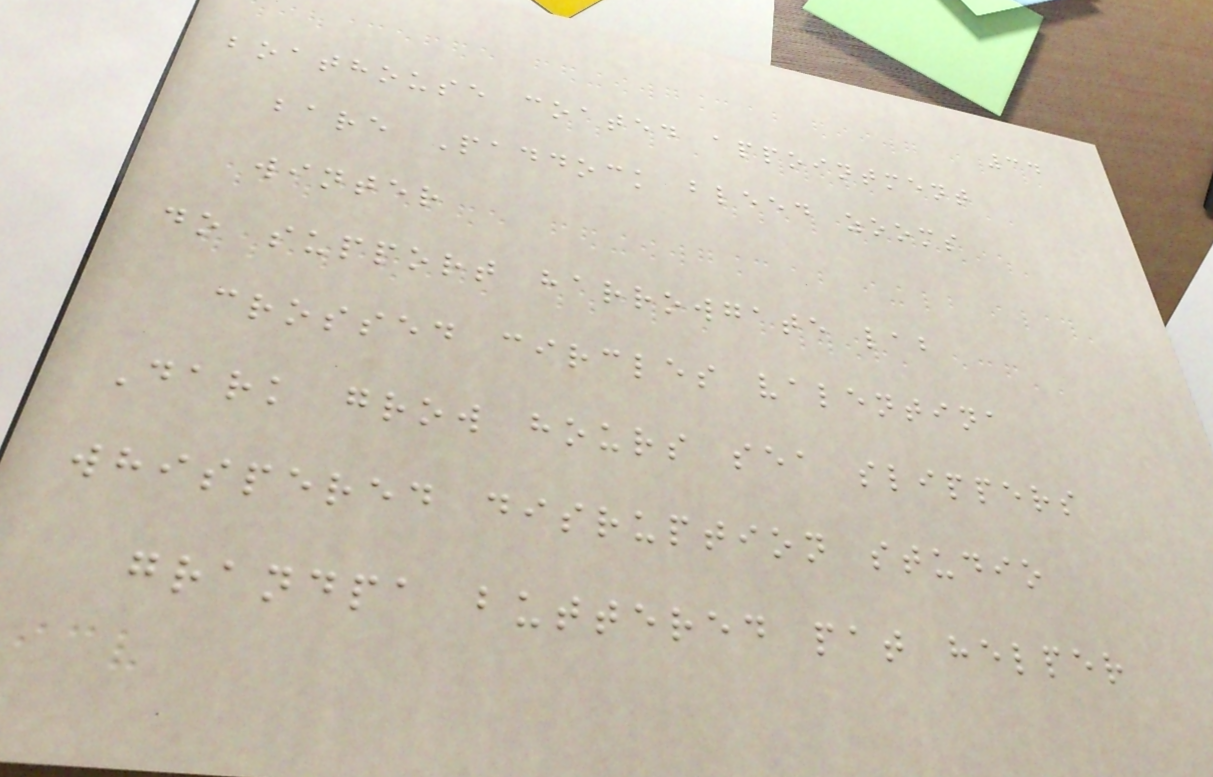34
boathouse coated appointment
bare Paddock bleed zooms
winter
do support harrowgate lab
crossed circles valentina
Dark grow hours sea slippers
whispered disruption studio
grandpa buttered pat helper
